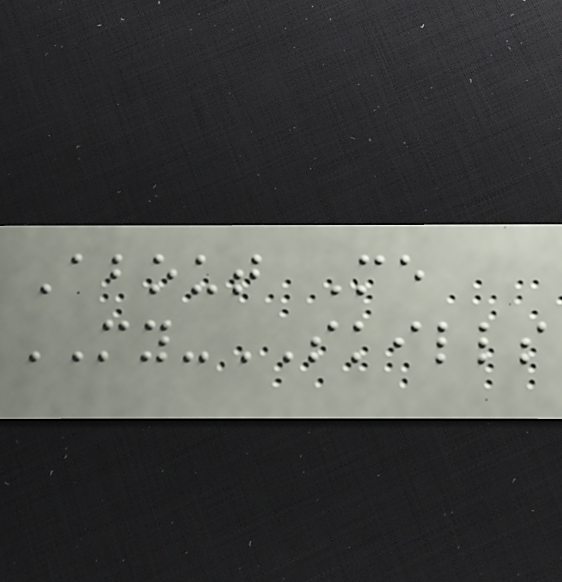About Me
MY-SKILLS
